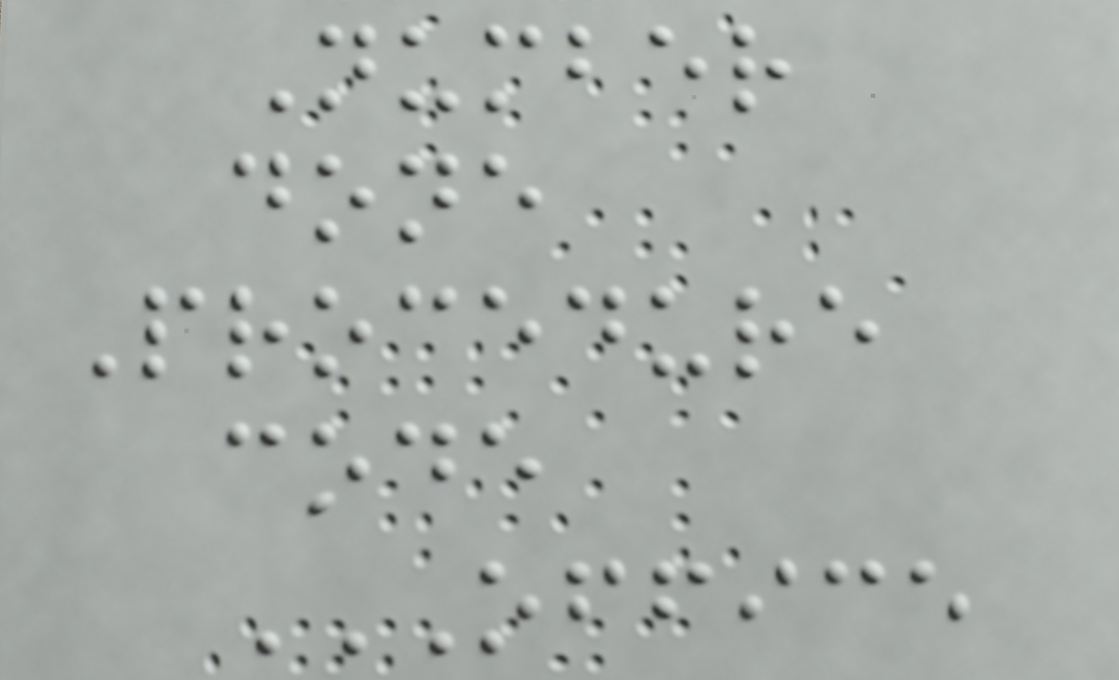Number
done
Procedure
code
OFFICE
